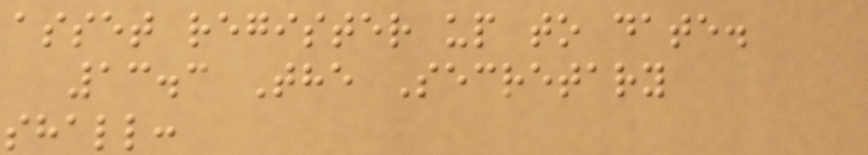asset register up to date.
13.3 The Secretary
shall:
